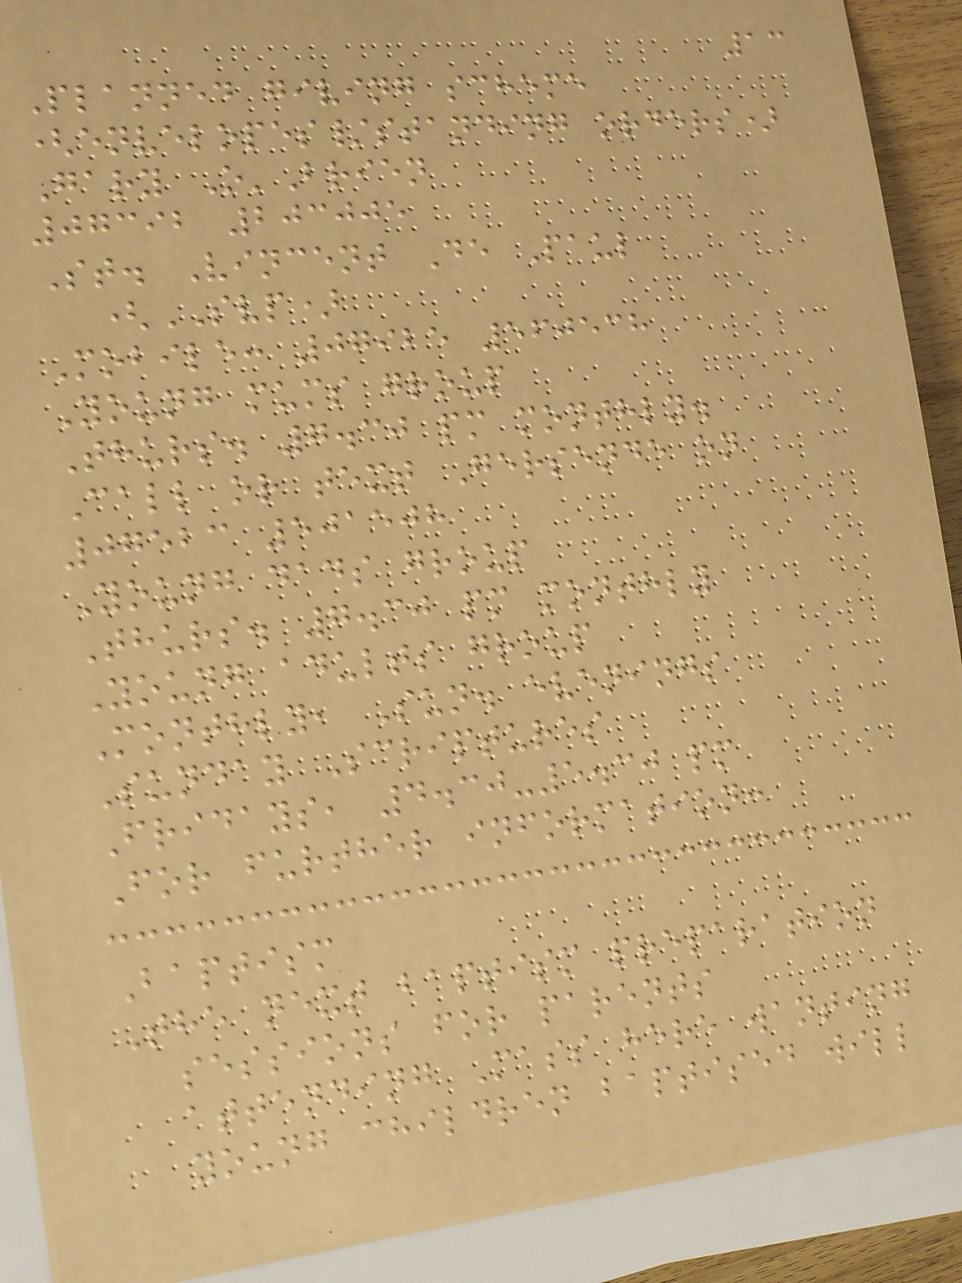13
Planned giving scheme
(envelopes/standing orders)
Gary O'Brien
07392 203005
St. Vincent De Paul
(SVP)
Mobile: 07925 560538
Young mums group
Thurs. 7.30 pm monthly.
Call or text Gersende on
07523 501508
Young dads group
Thurs. 7.30 pm monthly
Young adults group
Monthly, Sun. evenings
Sunday Scriptures
Fridays, 4.30-5.30 pm
For further information:
Baptism
The next baptism preparation
sessions for parents
attending Mass here wanting
young children baptised will
